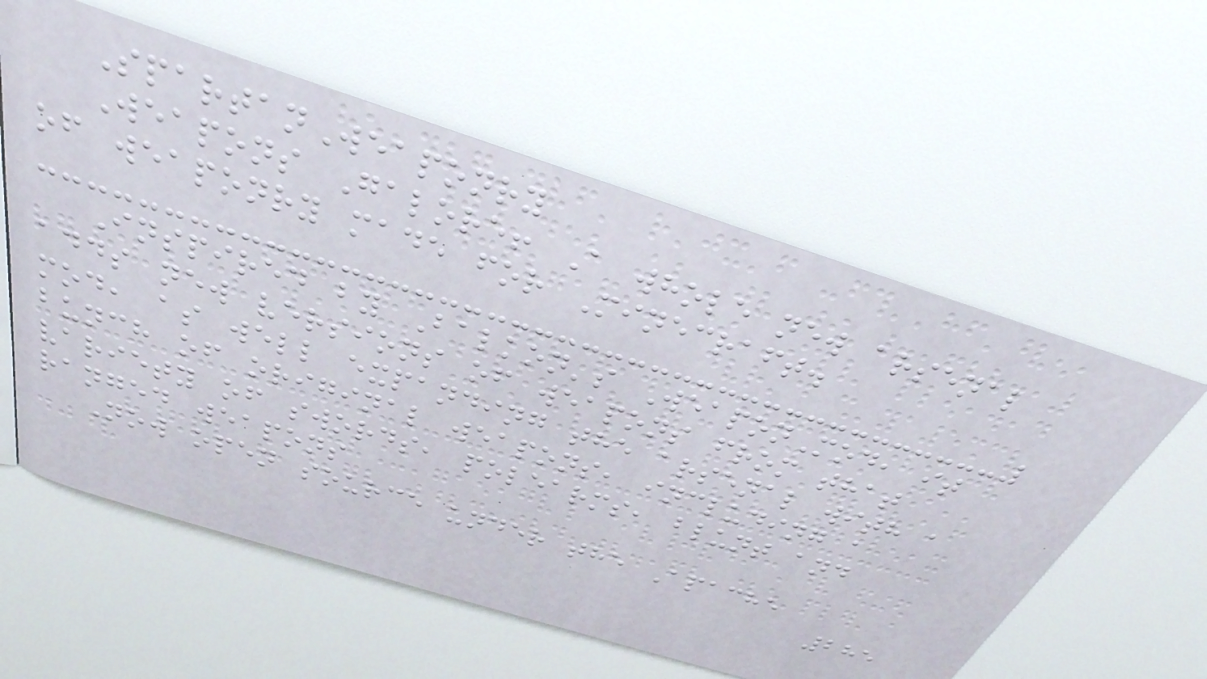SpartanWeaponry
Weapons Galore! A whole new arsenal
of weaponry made for Minecraft.
Inspired by Balkon's WeaponMod, it
adds new versions of weapons from that
mod, as well expanding the arsenal with a
bunch of original weapons, including a
variety of swords, polearms, blunt and
ranged weapons
Now open source under the Apache
285
